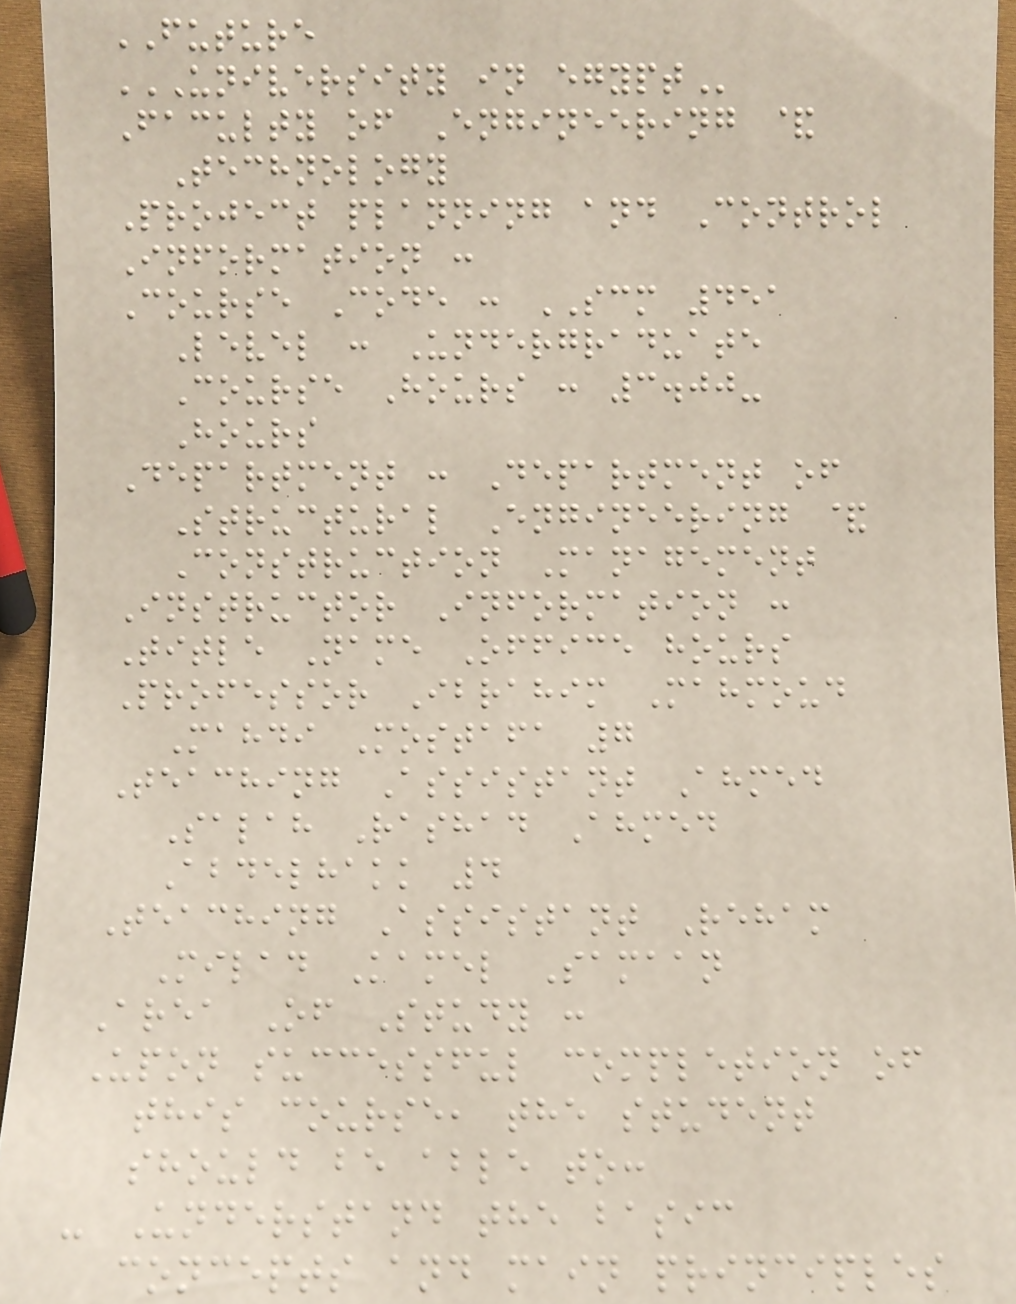FUTURE
UNIVERSITY IN EGYPT
Faculty of Engineering &
Technology
Project planning and Control
Information :
Course Code : SCM 451
Level : Undergraduate
Course Hours : 3.00-
Hours
Department : Department of
Structural Engineering &
Construction Management
Instructor Information :
Title Name Office hours
Professor Ibrahim Mahmoud
Mahdi Mostafa 7
Teaching Assistant Ahmed
Salah Rashad Ahmed
Abdelhakk 4
Teaching Assistant Reham
Milad Kamel Samaan
Area Of Study :
Upon successful completion of
this course, the student
should be able to:
- Understand the basic
concepts and main principles
